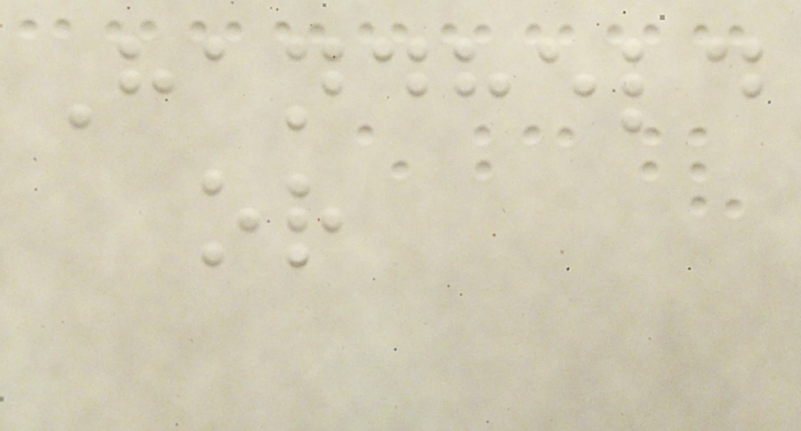Handheld
or
